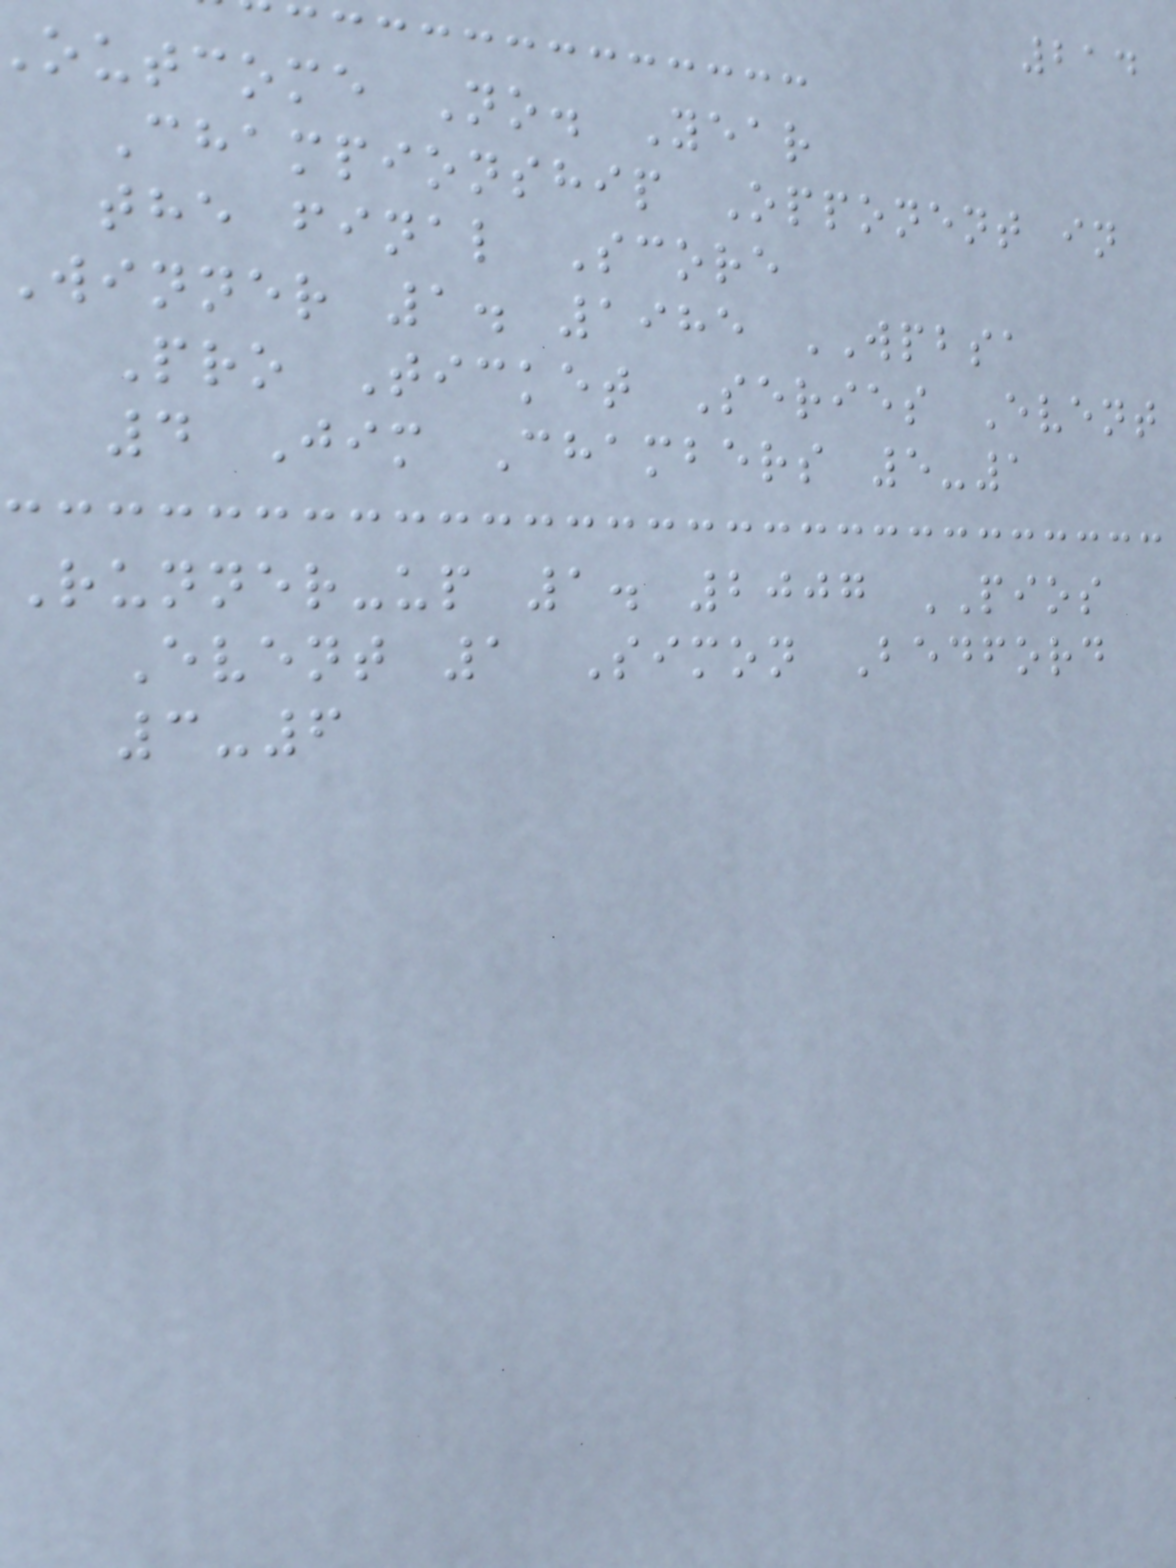214
outcome No. Year
Championship Opponent in
the final Score
winner 1. 1985 WPBSA
Pro Ticket Series Event
4 Jim Chambers 5-1
Runner-up 1. 2007 PIOS
Event 1 Simon Bedford
3-6
